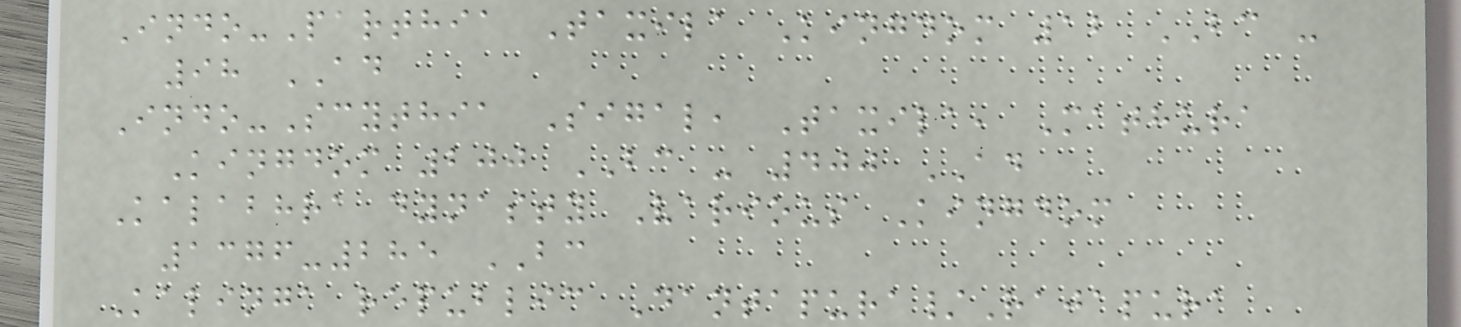Indo-Parthia Taxila Kingdom 12 BC -
98 AD
Indo-Scythia Sigal, Taxila, Mathura
Kingdom 200 BC - 400 AD
Kalabhra dynasty Various Kingdom
1376-285 BC
Kalinga republic Dantapura/Rajapura
